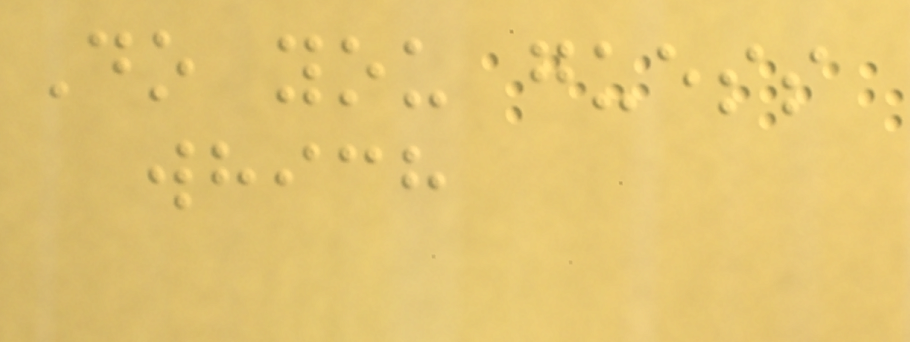Do you guess
which
